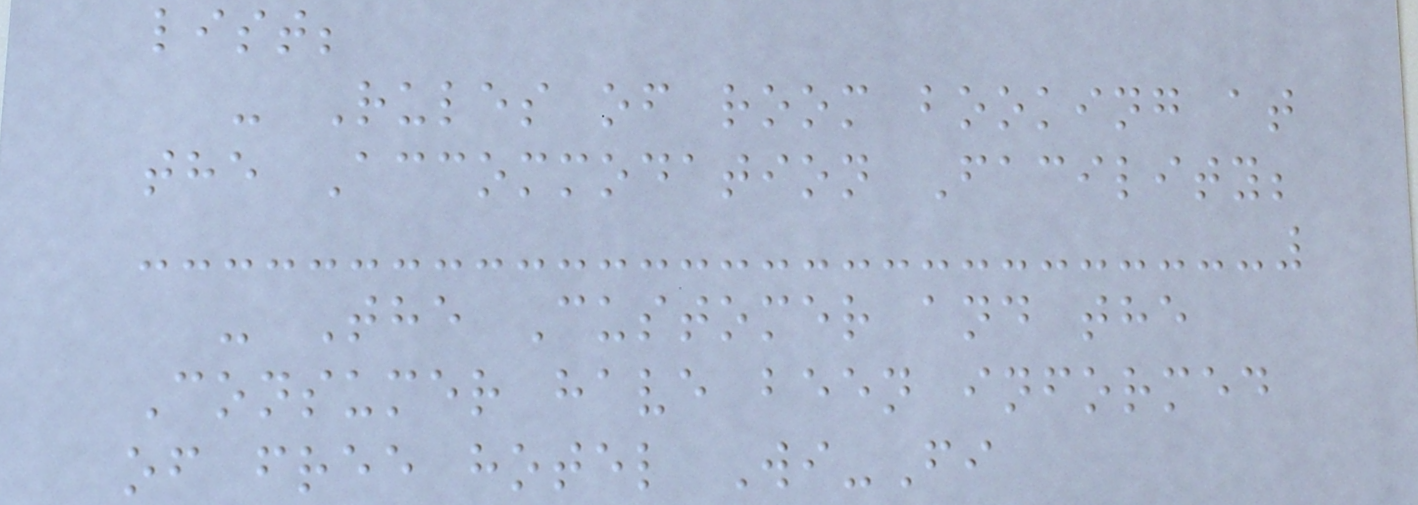list;
- Rules of room booking at
the Accommodation Facility;
- The Customer and the
Consumer have been informed
of free hotel Wi-Fi
